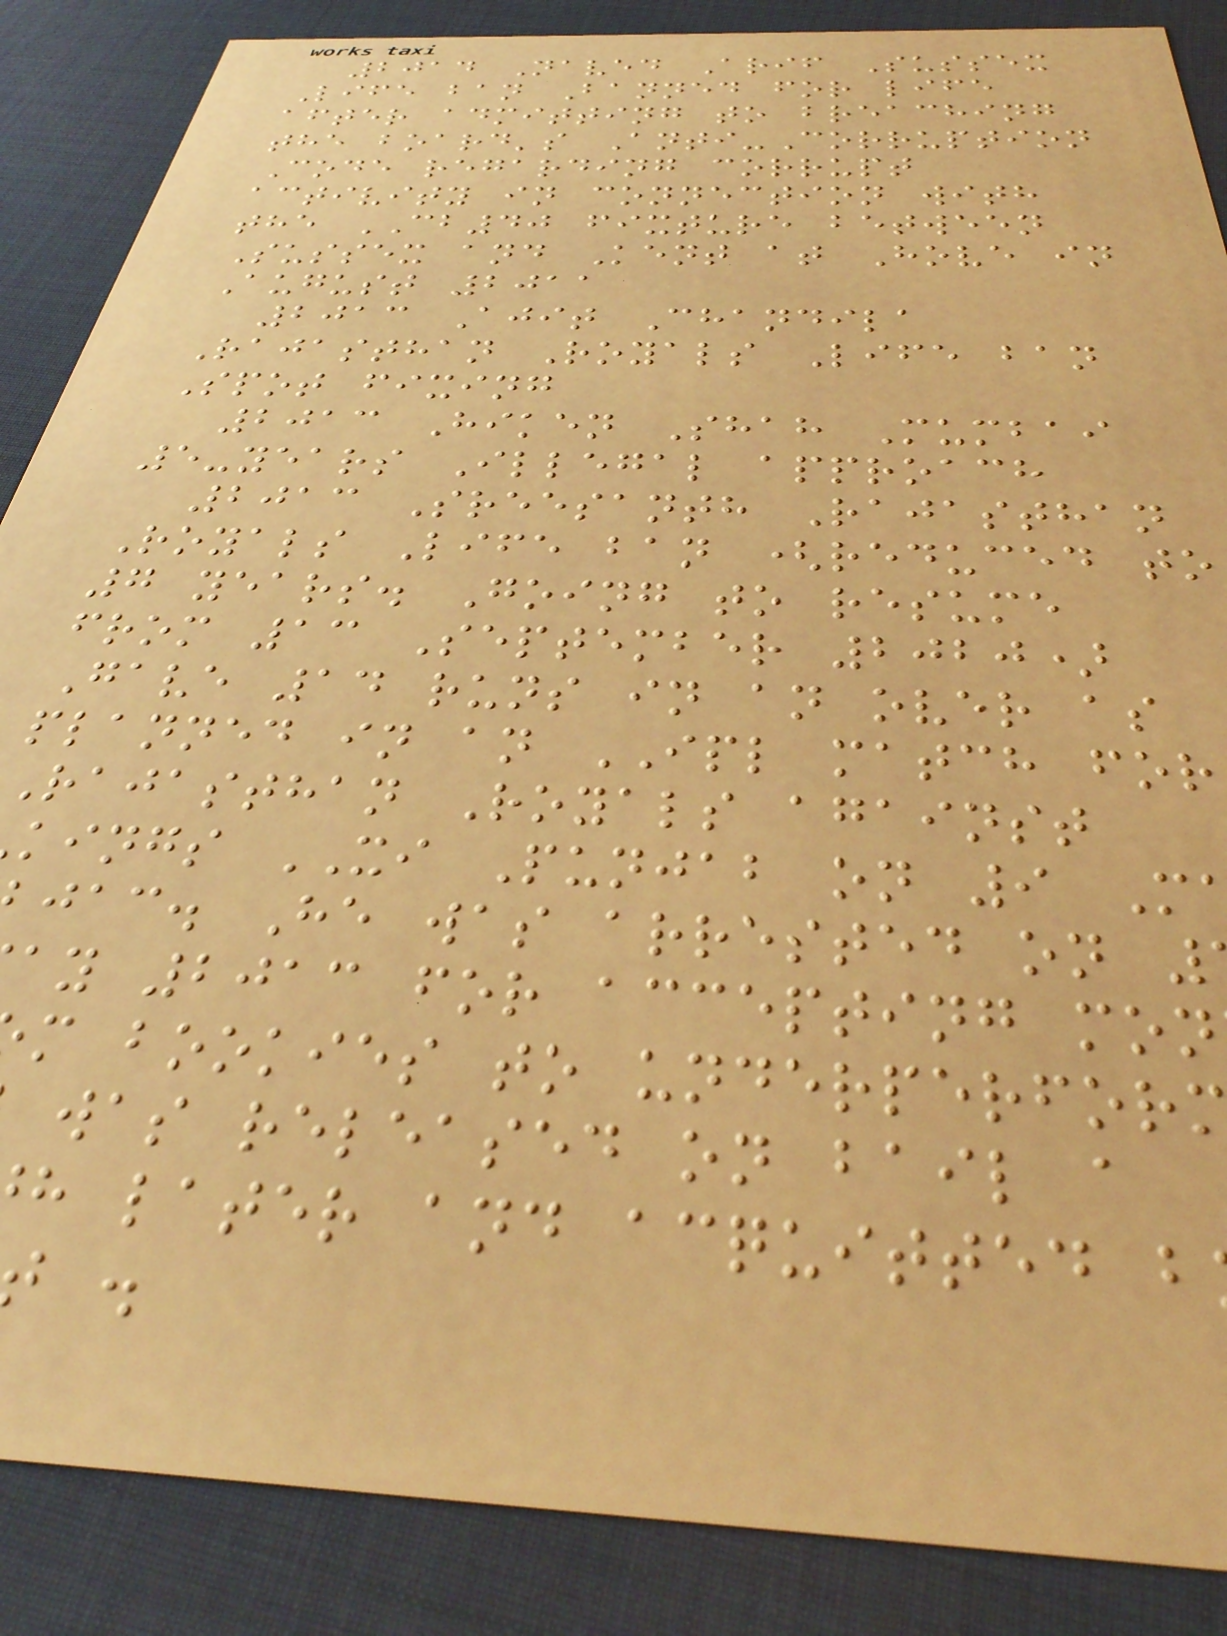2014 Naved Arif Sussex
Life ban Banned for life
after admitting to breaching
the board's Anti-Corruption
Code regarding corrupt
activity in connection with
the CB40 fixture between
Sussex and Kent at Hove in
August 2011
2013 Ajit Chandila
Rajasthan Royals Life ban
Spot fixing
2013 Hiken Shah Mumbai
5-years Illegal approach
2013 Sreesanth Rajasthan
Royals Life ban (reduced to
7 years. Going to resume
from 13 September 2020)
Gave 14 runs in an over as
planned in an IPL match for
Rajasthan Royals against
kings XI Punjab on 9 M
jac. He was arrested on
ay 2013 for accepting mon
m bookies to underperfor
was released on bail a
h later and acquitted b
